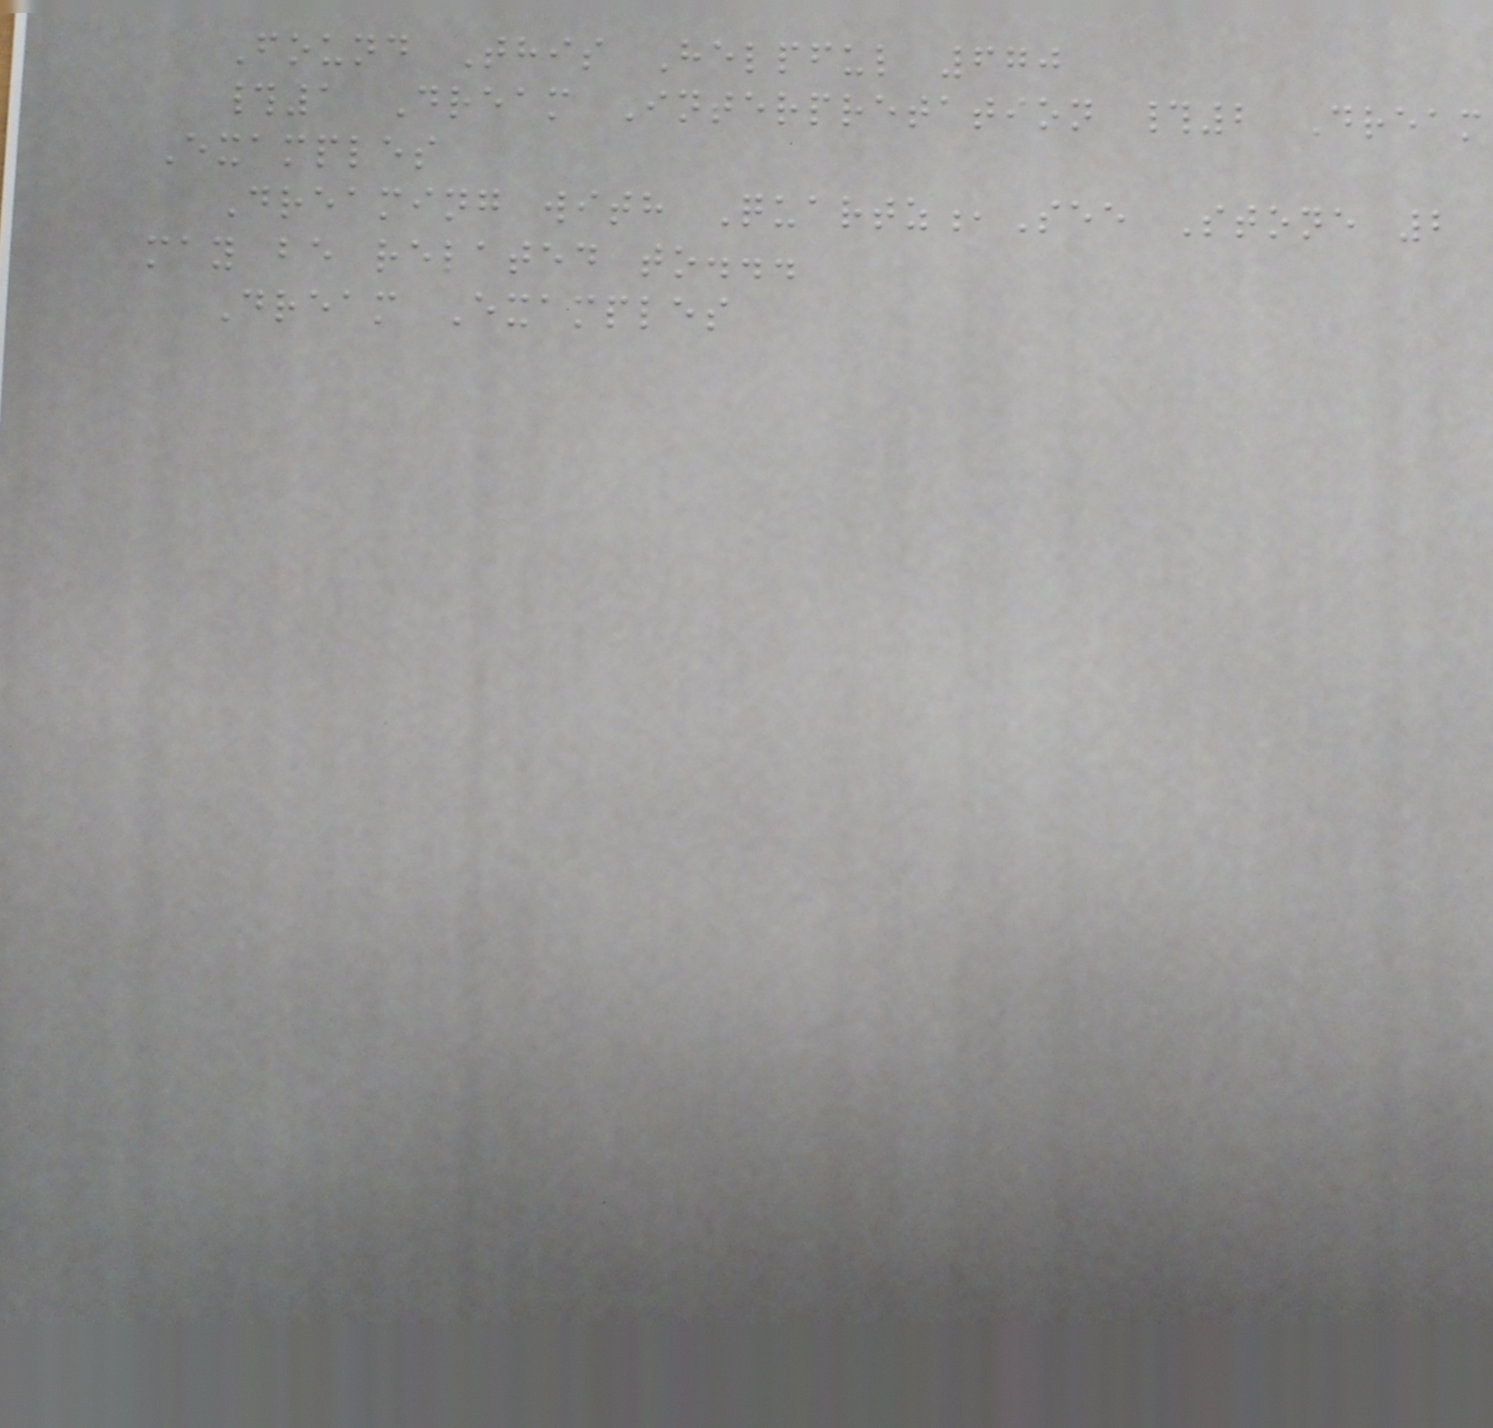Found This Helpful 670
#1 Dream Interpretation #2 Dream
Examples
Dreaming with Quartz,See Stone 2
may be related to...
Dream Examples
